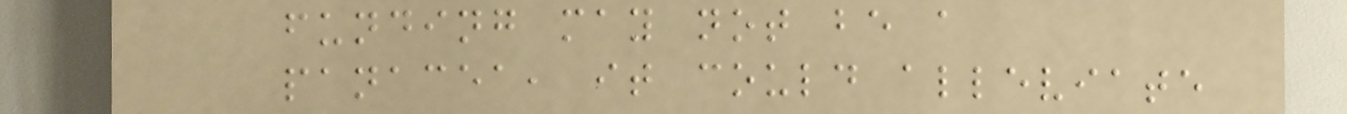funding may not be a
panacea, it could alleviate
